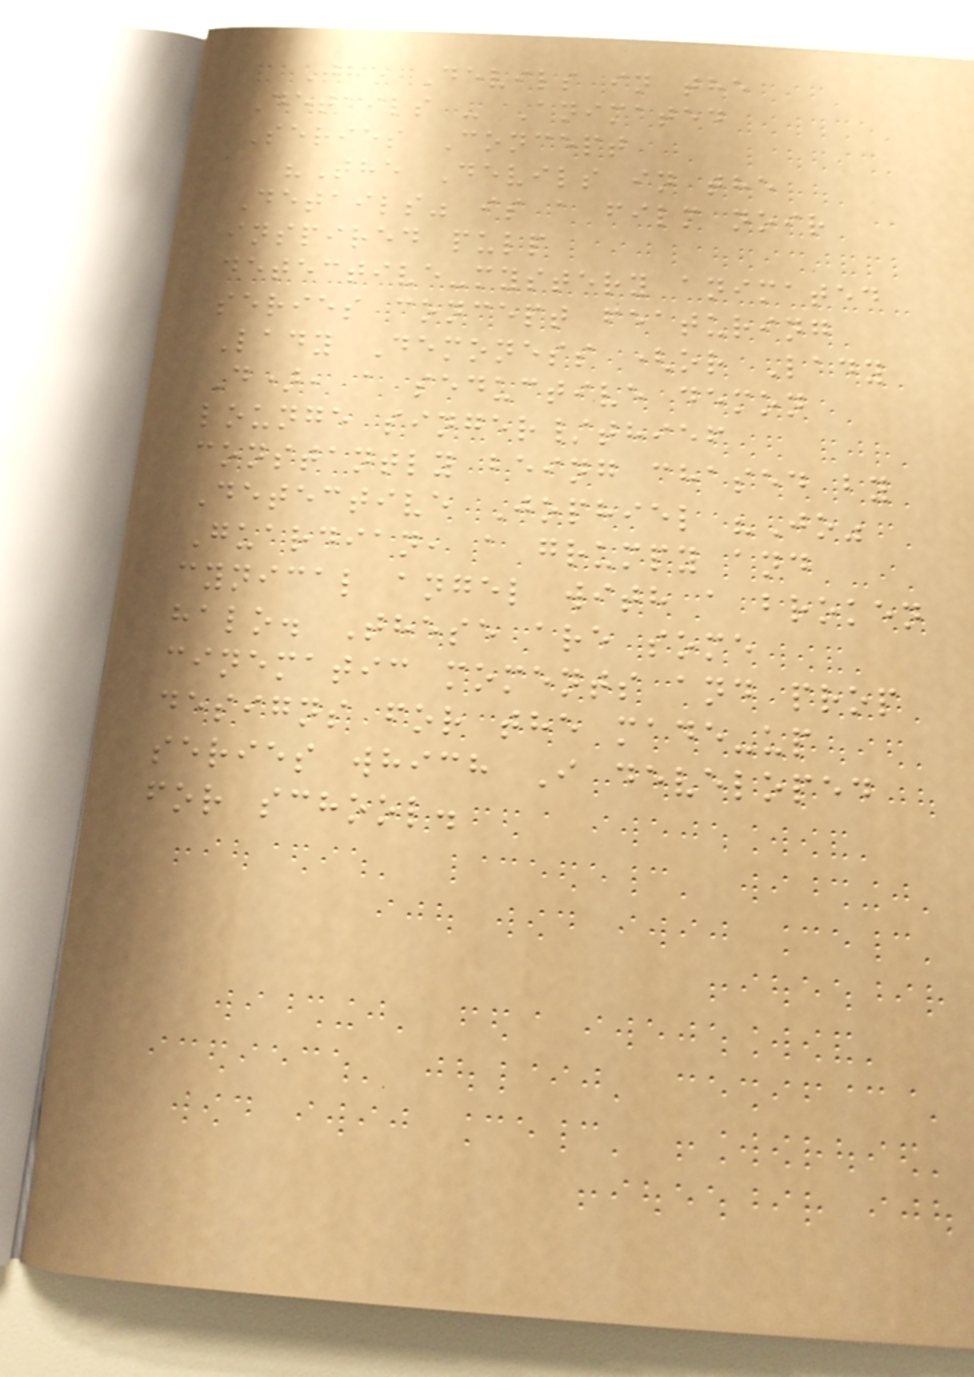The Devils in the
Details - Animated
Series Concept
"The Devils in the
Details" is a film noir
inspired pulp
detective-mystery animated
series concept featuring
Lady Demoness (or Lady
D), a seductive demon
lounge singer/thief
constantly being chased by
Detective Jophiel "Jo"
Guardian, a grumpy and
cynical angel with a broken
halo. These are some
cinematic moments and prop
designs for the made-up
series which I developed
for school.
